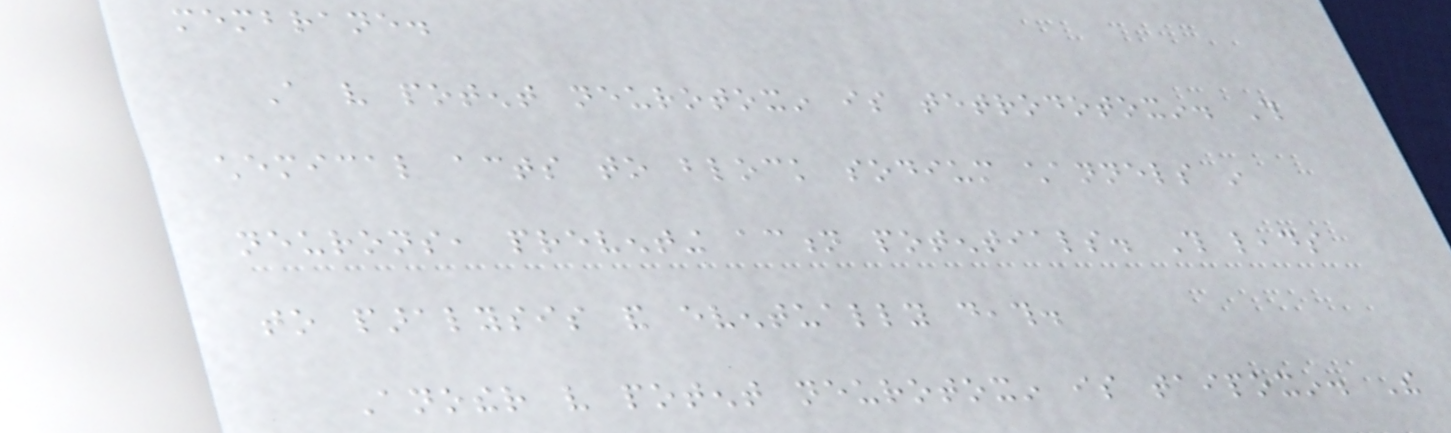membrane.
A very potent neurotoxin is tetrodotoxin. This
chemical acts to block sodium channels in
neurons, preventing action potentials. This leads
to paralysis and eventually death.
Another very potent neurotoxin is taipoxin. The
